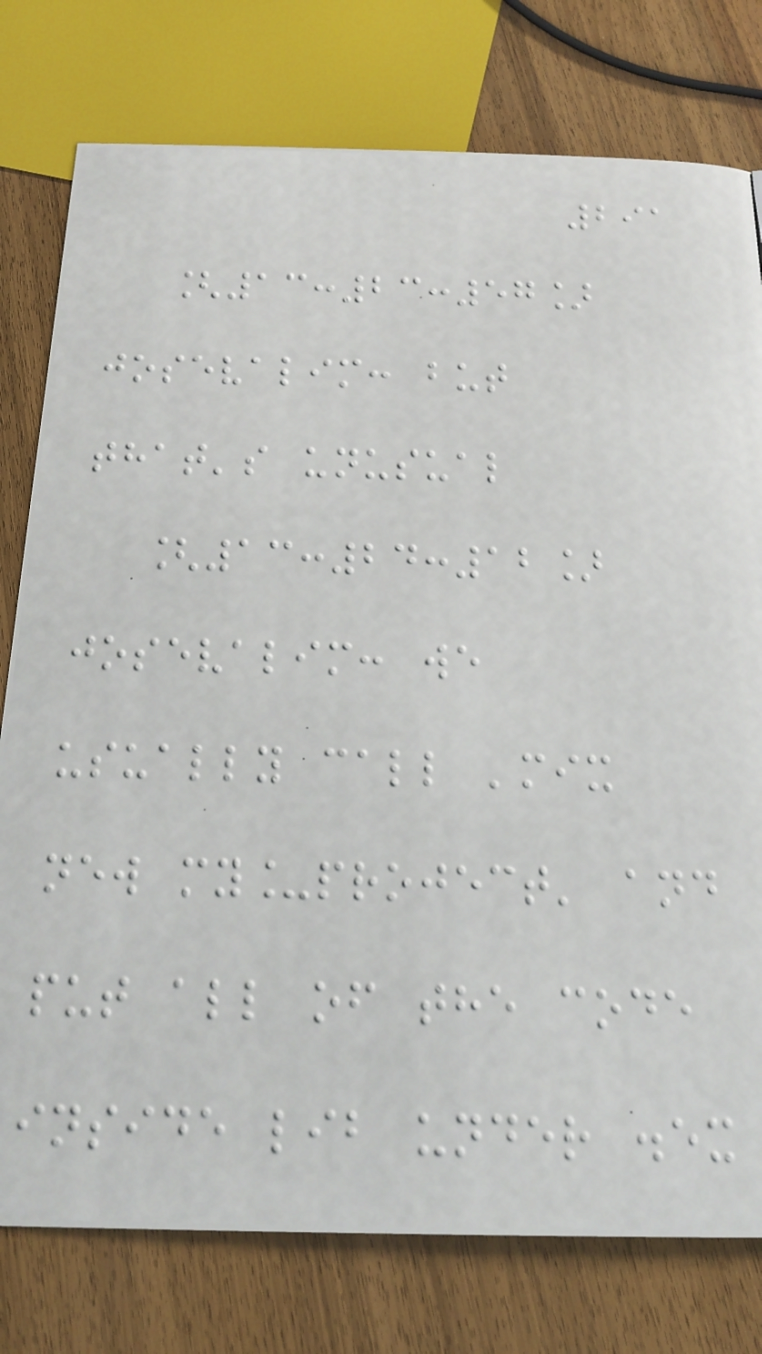291
[13:23:57]
josevalim: but
that's unusual
[13:24:12]
josevalim: we
usually call 'mix
new my_project' and
put all of the code
inside lib under .ex
